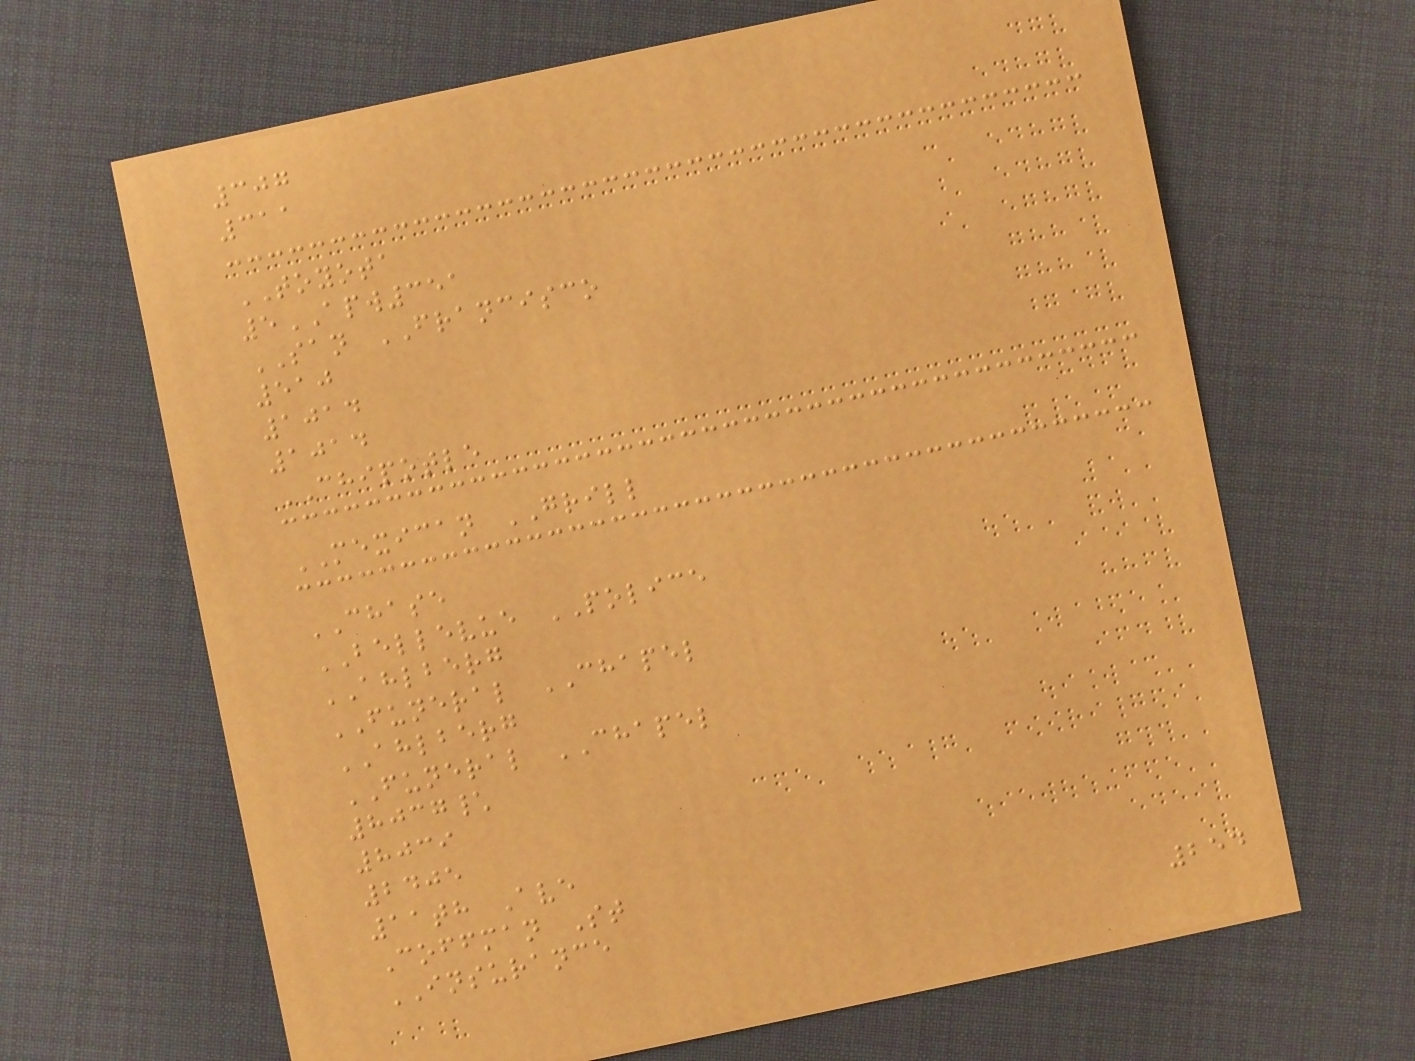307
311
TOYOTA
5APW351
SAN FRANCISCO
510
1014
1014
CHIPOTLE
MEXICAN GRILL
CHASE
BELLEVUE POLICE
AHLBERG
FUNERAL CHAPEL
AHLBERG
FUNERAL CHAPEL
8037\
8039
2405
11th Ave
Coffman St
INSURANCE
254
